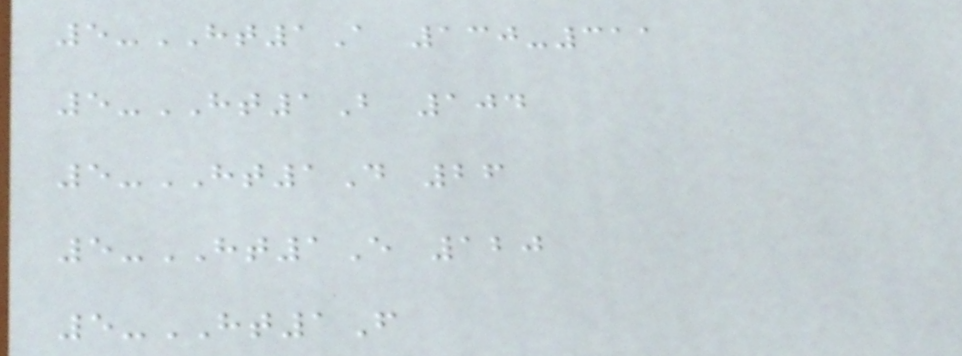5-HT1A 130-311
5-HT1B 104
5-HT1D 26
5-HT1E 120
5-HT1F
